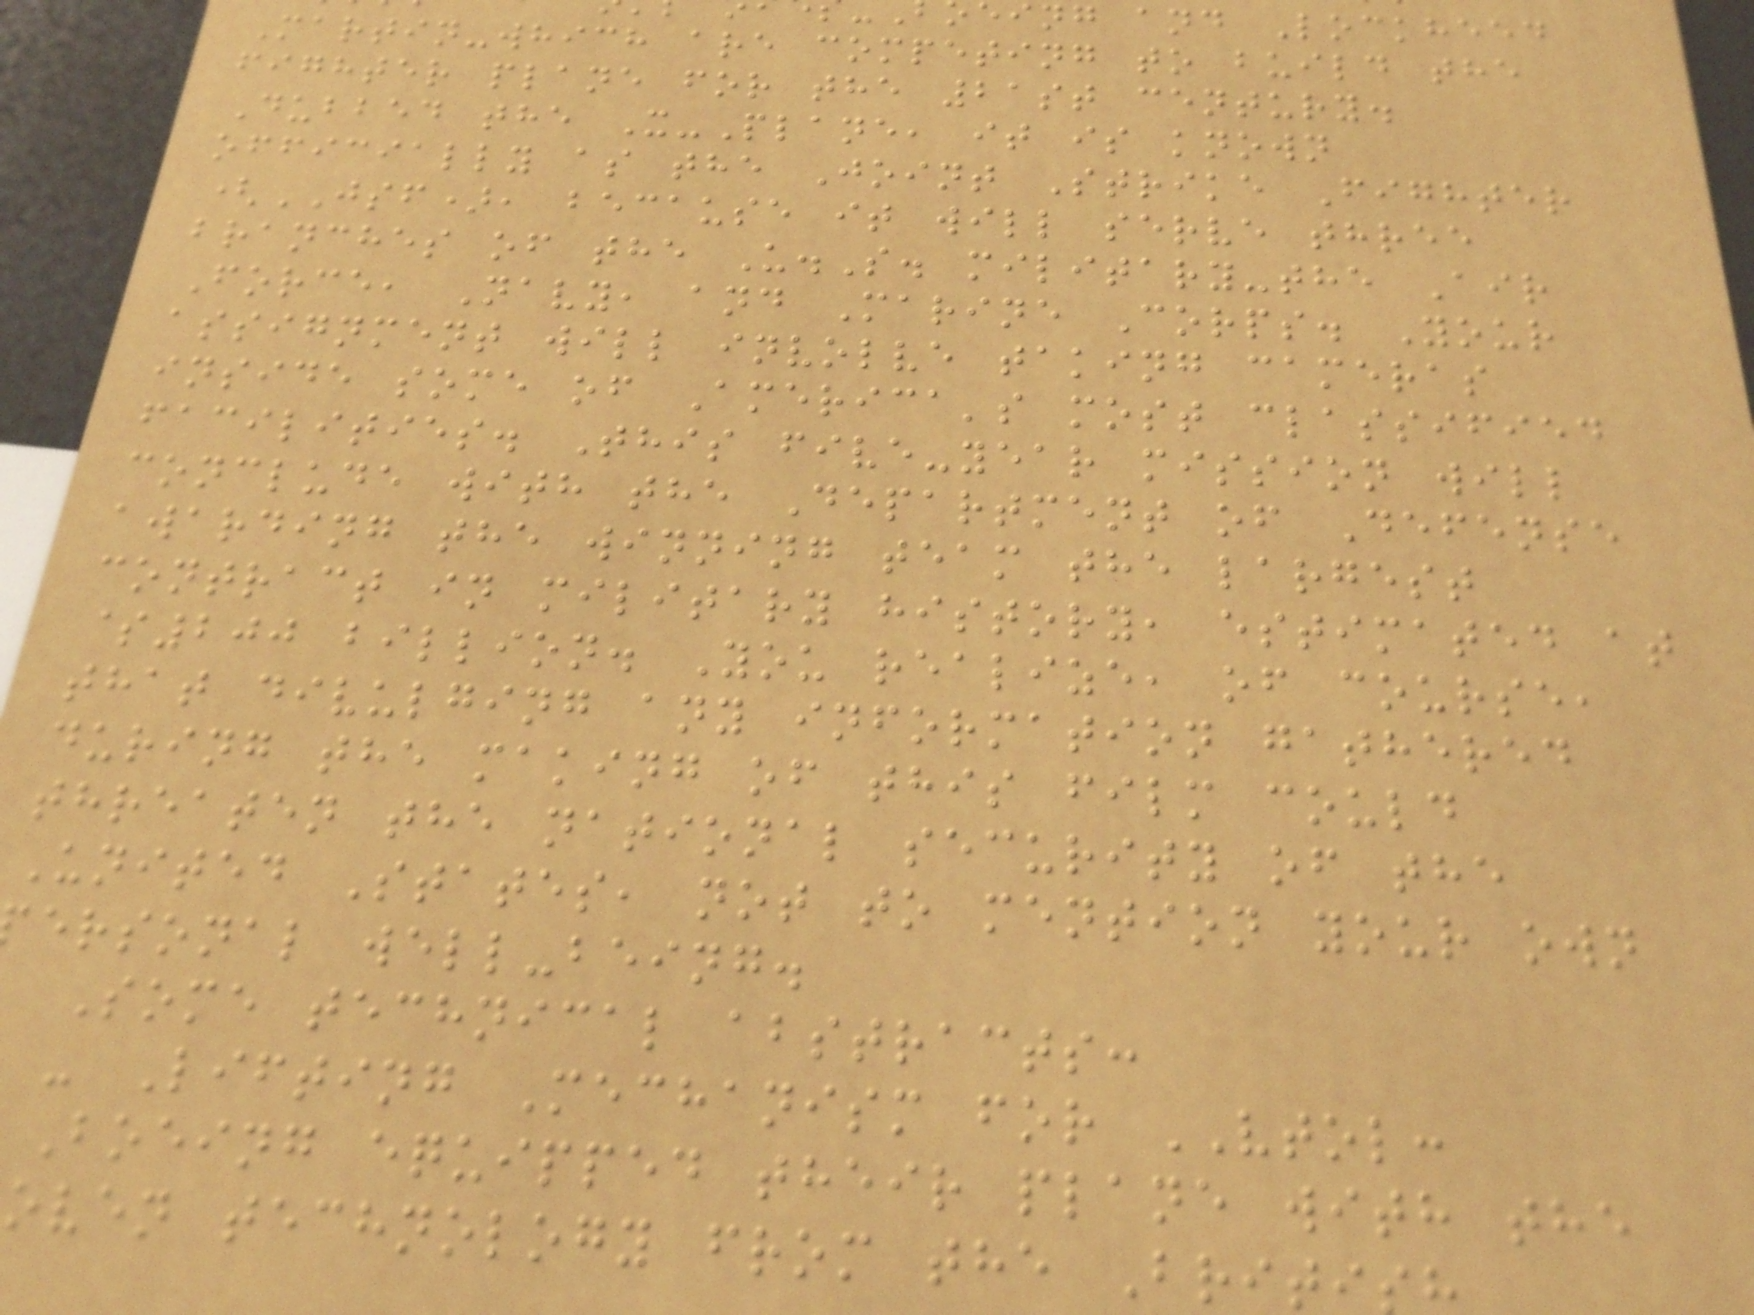ing and Lockheed
Martin-which are competing to build the
fighter plane for the 21st century.
Dubbed the X-Plane, it is known
officially as the Joint Strike Fighter
(JSF), because it will serve three
branches of the U.S. military-the Air
Force, Navy, and Marine Corps. Your
assignment will involve taking cameras
inside some of America's most classified
facilities. This five-year mission will
conclude with the Department of Defense
awarding the winning team the largest
contract in military history, estimated at
$200 billion. You realize, of course,
that divulging any information gathered
during the making of this film could
threaten the national security of the
United States, not to mention your own
ersonal well-being.
Some technical abstracts:
- Lifting Mechanism for VTOL:
Boeing equipped their plane with the
oven technology from the Briti
